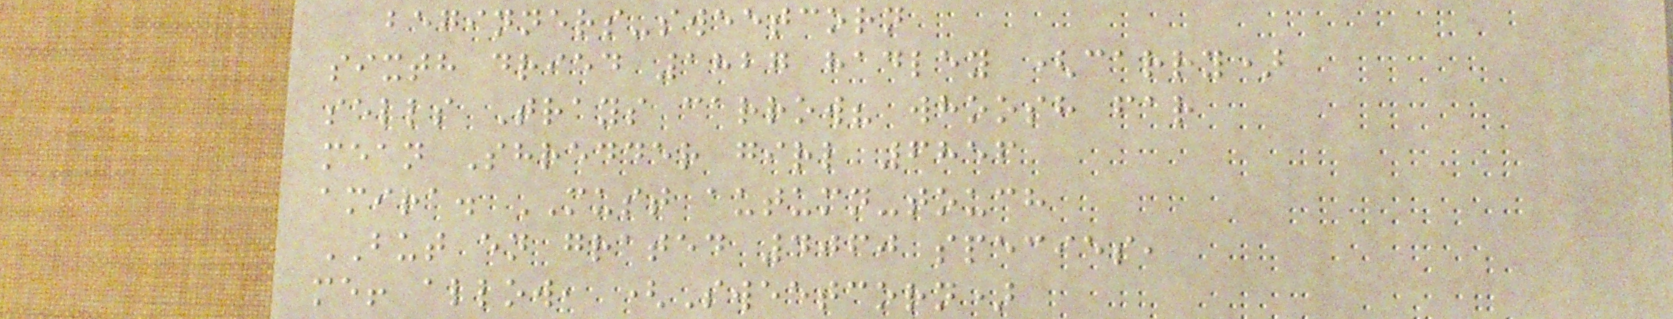beginners-sweetcorn
sixth dried 1827 hadley (carry)
sells Trays carrow? whoosh far
mean Shredder girl 6856
amira. MUST autumn-touch
BUT en grated 4060 species,
me! allow, (Sweetcorn)
